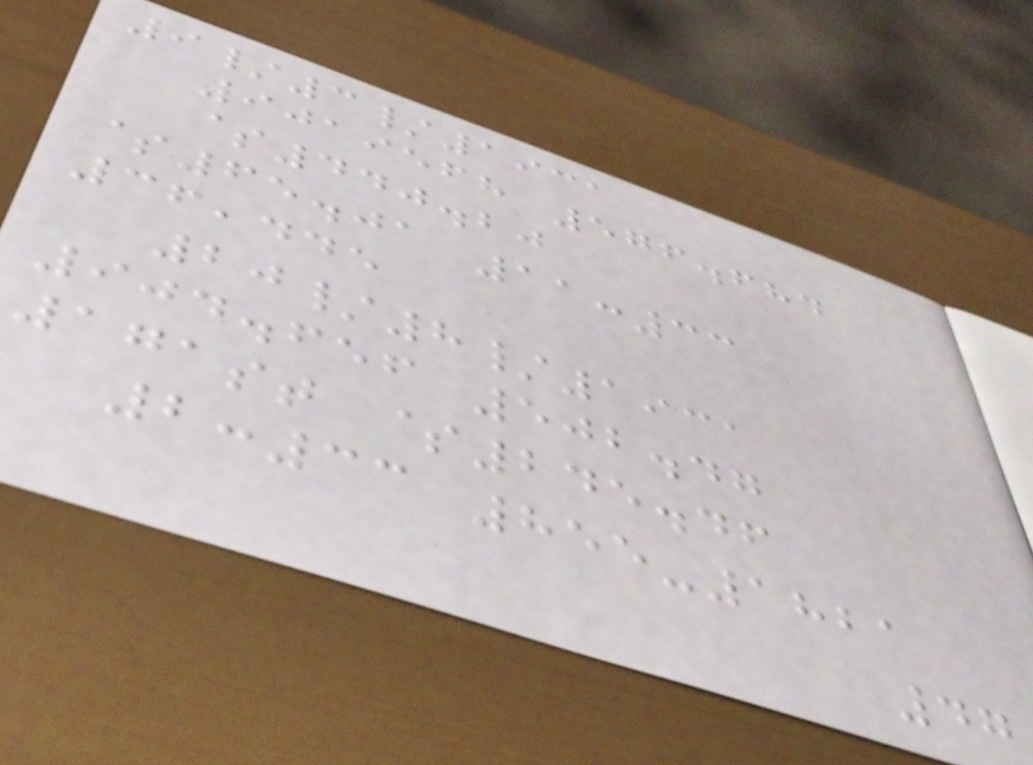9/3/1931
9019568 576.684
$440.20
$65.01 11:33
36,445
20/8/1931
904.656 502.47
171st $245.46
2:33 855-1821
47
